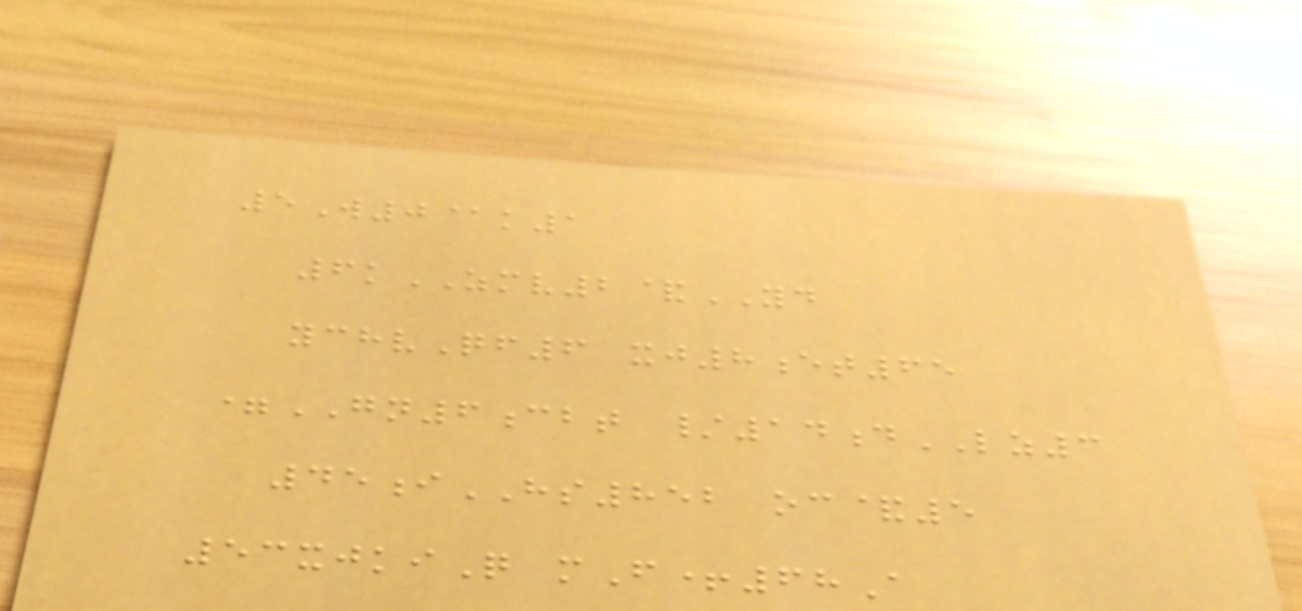5W0@k1
6kZMV2&YD
ychvQf6 xj8et65
=GN6cbt /14dLZ3
45iHS852 oc&5
53xjkiQ mF+68A
